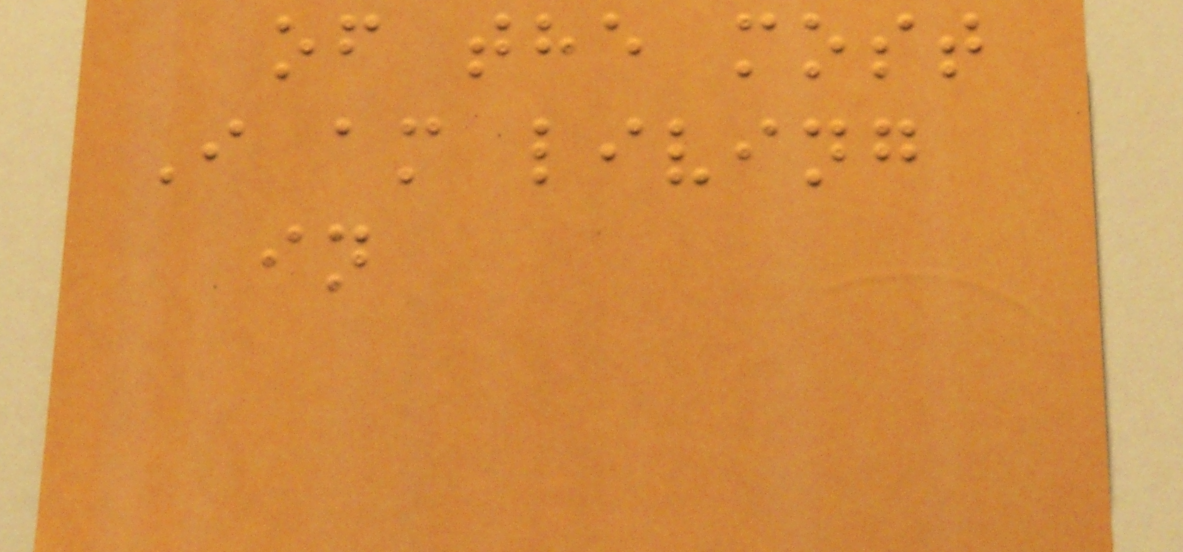of the most
I am living
in
